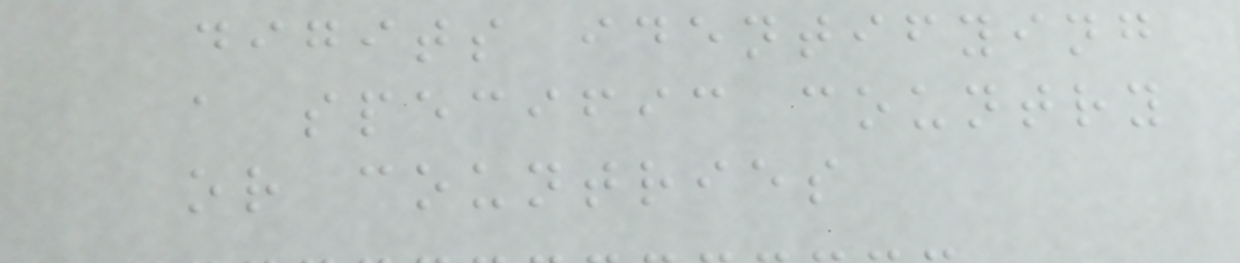digits identifying
a specific country
or countries
